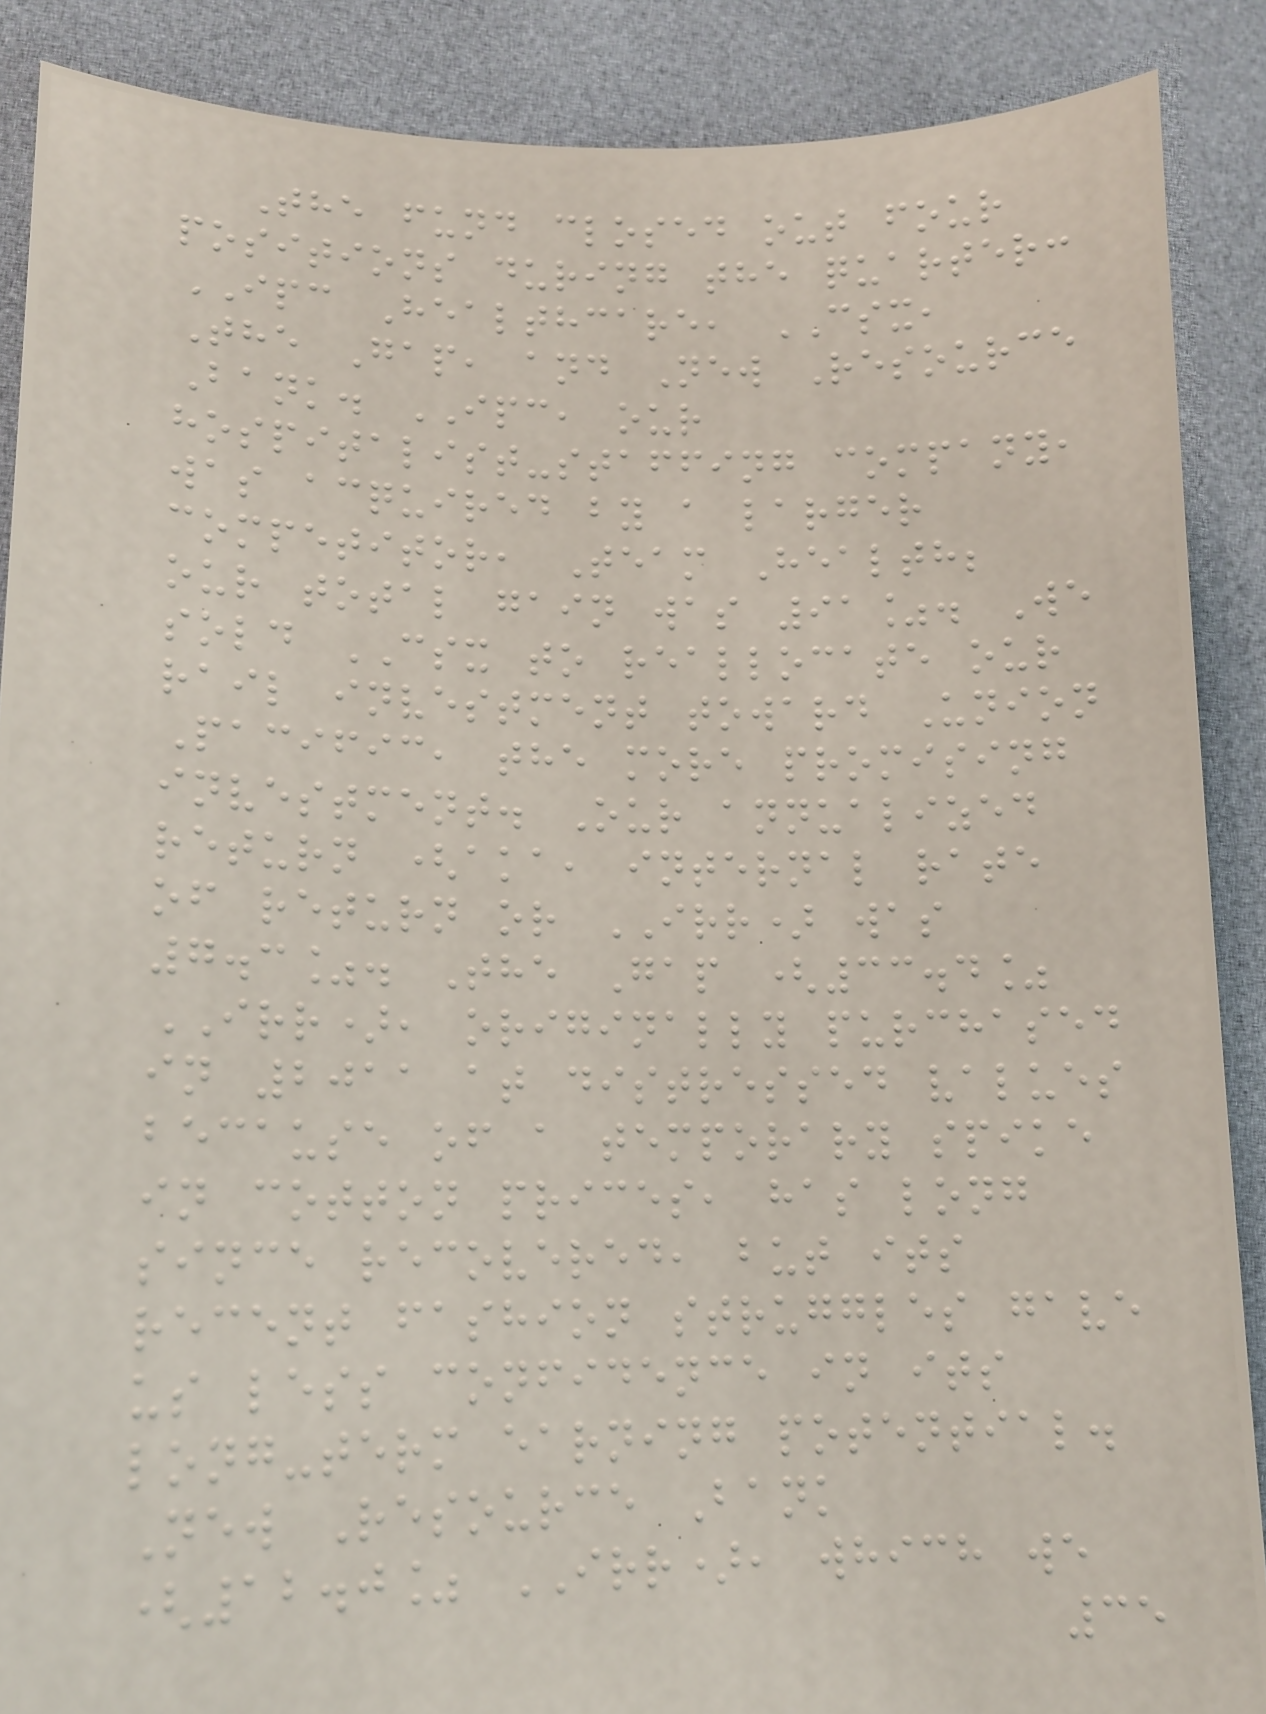The fund closed out four
positions during the quarter:
IPC Healthcare, CSX,
The Gap, and New Resource
Bank. IPC, our
hospitalist-staffing company,
was acquired by a larger
competitor, Team Health;
our total gain was 91%. We
sold CSX to reallocate our
rail investment toward Union
Pacific, the more promising
investment. Our annualized
return (aka, internal rate
of return or IRR) was
7.3%. The Gap (33.4%
IRR), originally purchased
in 2011 at distressed values
because of a temporary spike
in cotton prices, has long
since recovered, but its
recent fashion struggles gave
us less confidence in its
long-term earning potential.
New Resource Bank
(12.0% IRR), which we
35
